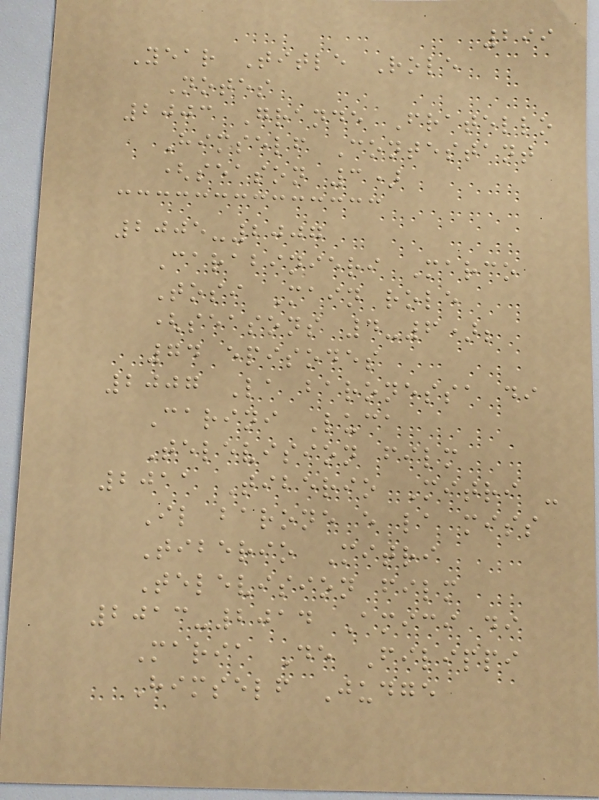299
Year Title Role
Notes
2003 Grande Fratello
Himself Contestant
(season 3)
2005-2007
Carabinieri Marco
Tosi Main role
(seasons 4-6);
74 episodes
2007 La baronessa di
Carini Luca
Television film
2011 Tiberio Mitri -
Il barone e la miss
Tiberio Mitri
Television film
2013-2014 Amici di
Maria De Filippi
Himself Judge
